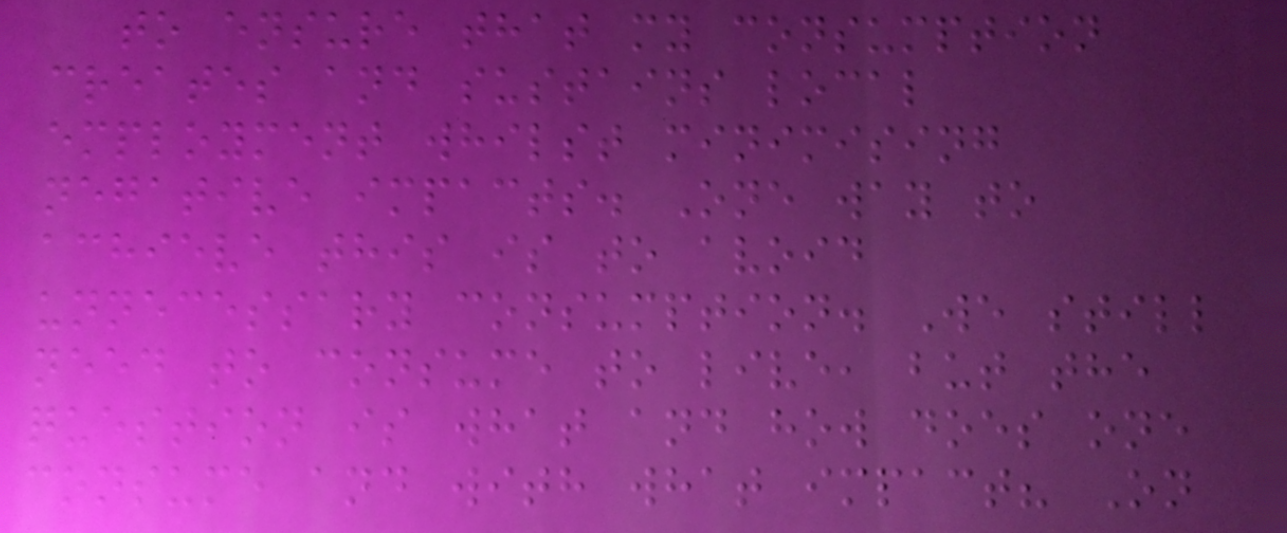to ensure that my consumption
creates and sustains local
employment whilst minimising
negative impacts. One way to
achieve this is to avoid
unnecessary consumption. We still
need to consume to live, but the
question is what and how does one
consume and with what impact? On
